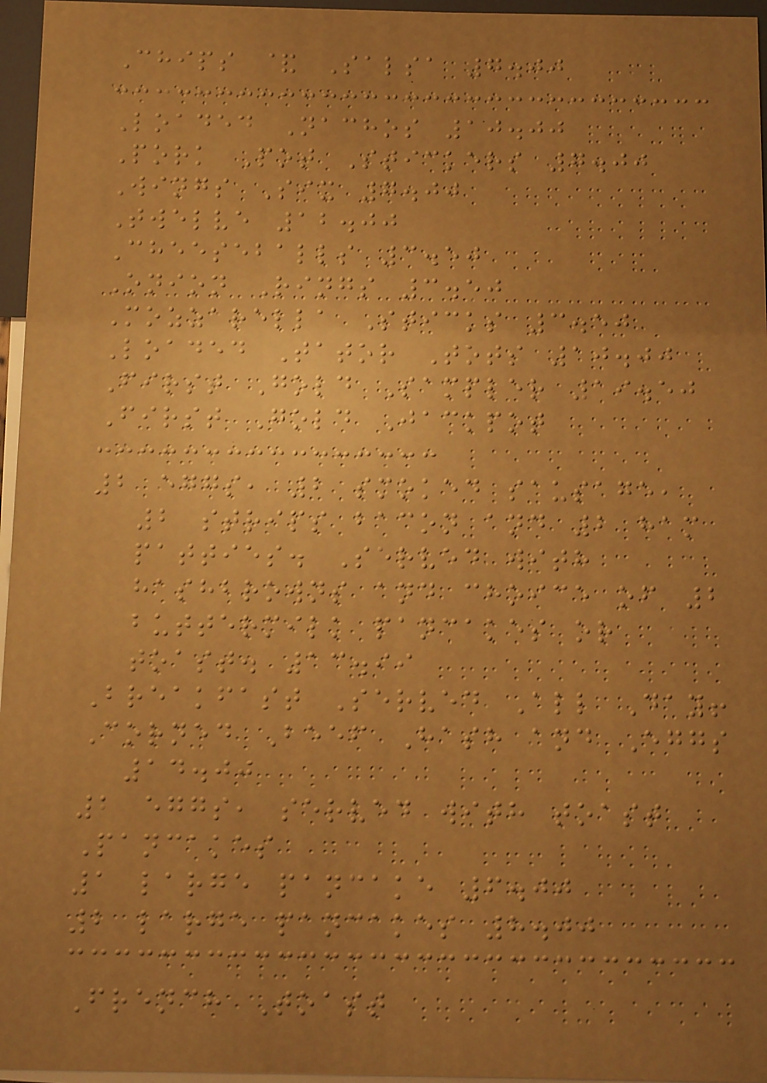Chips & Salsa 7.00
Loaded Nachos 10.00
Pork Pot Stickers 7.00
Wings Six 7.00
Twelve 12.00
Cheeseballs 3.50
Onion Rings 3.50
Mozzarella Sticks 3.50
Loaded Tator Tots 10.00
First Gold Sampler 19.50
First Gold Jackpot
2 eggs, 2 smoked sausage,
2 strips bacon and 2 ham
patties. Served with
hashbrowns and choice of 2
buttermilk pancakes or
toast. 13.99
Breakfast Served All Day!
Corned Beef Hash and Eggs
14.00
2 eggs, served with toast
Pancakes
1 large pancake 6.00
2 large pancakes 8.00
French Toast
